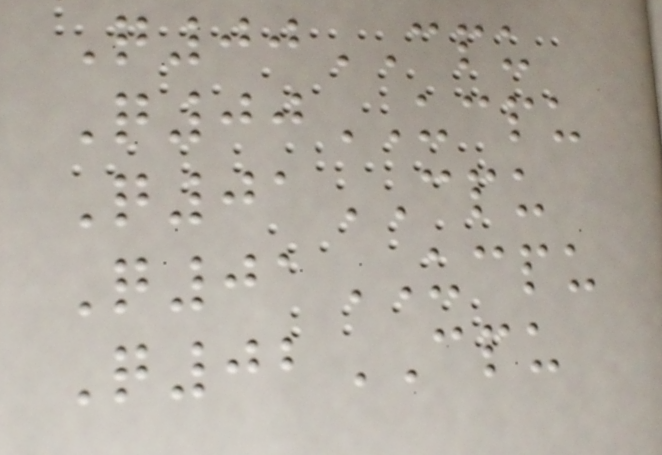Q00CPU
Q00UCPU
Q01CPU
Q01UCPU
Q02CPU
